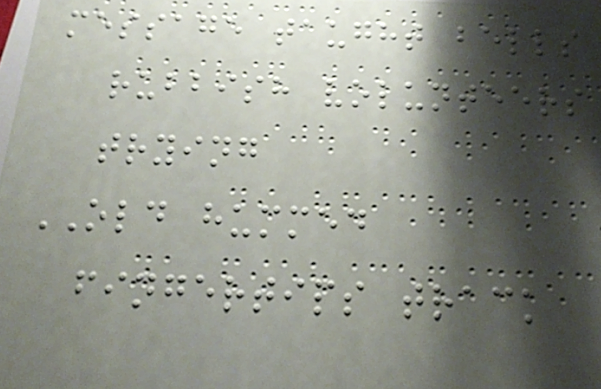message taught bells
rubbish volunteers
trying
OLD hummed
fingertips track
